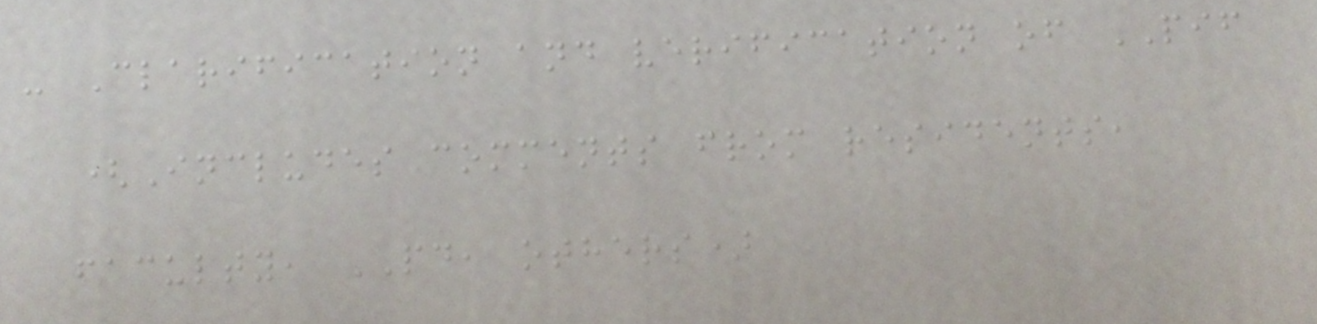- Clarification and verification of PIF
(Includes comments from residents,
faculty, PD, others)
